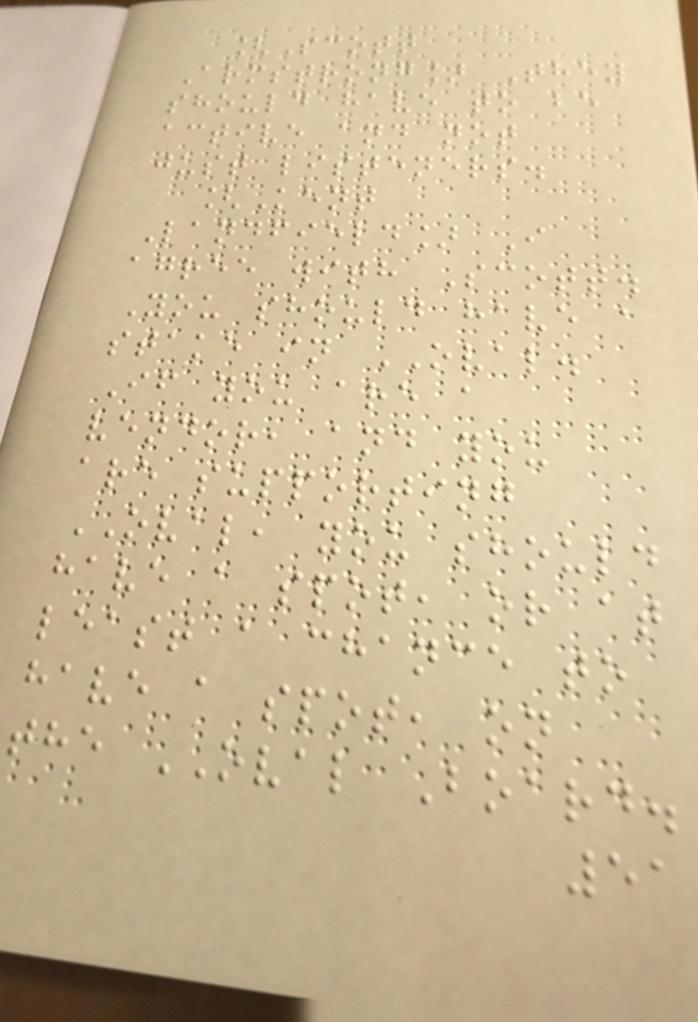[Scott
Armstrong] They
should have to be
active and not
just listeners.
[Kent
Landfield] I
agree with Scott.
You should have a
stake in OVAL.
If you are a
vendor, and you
are supporting
OVAL, you should
have a spot, or at
least a chance to
have a spot, on
the OVAL Board.
51
